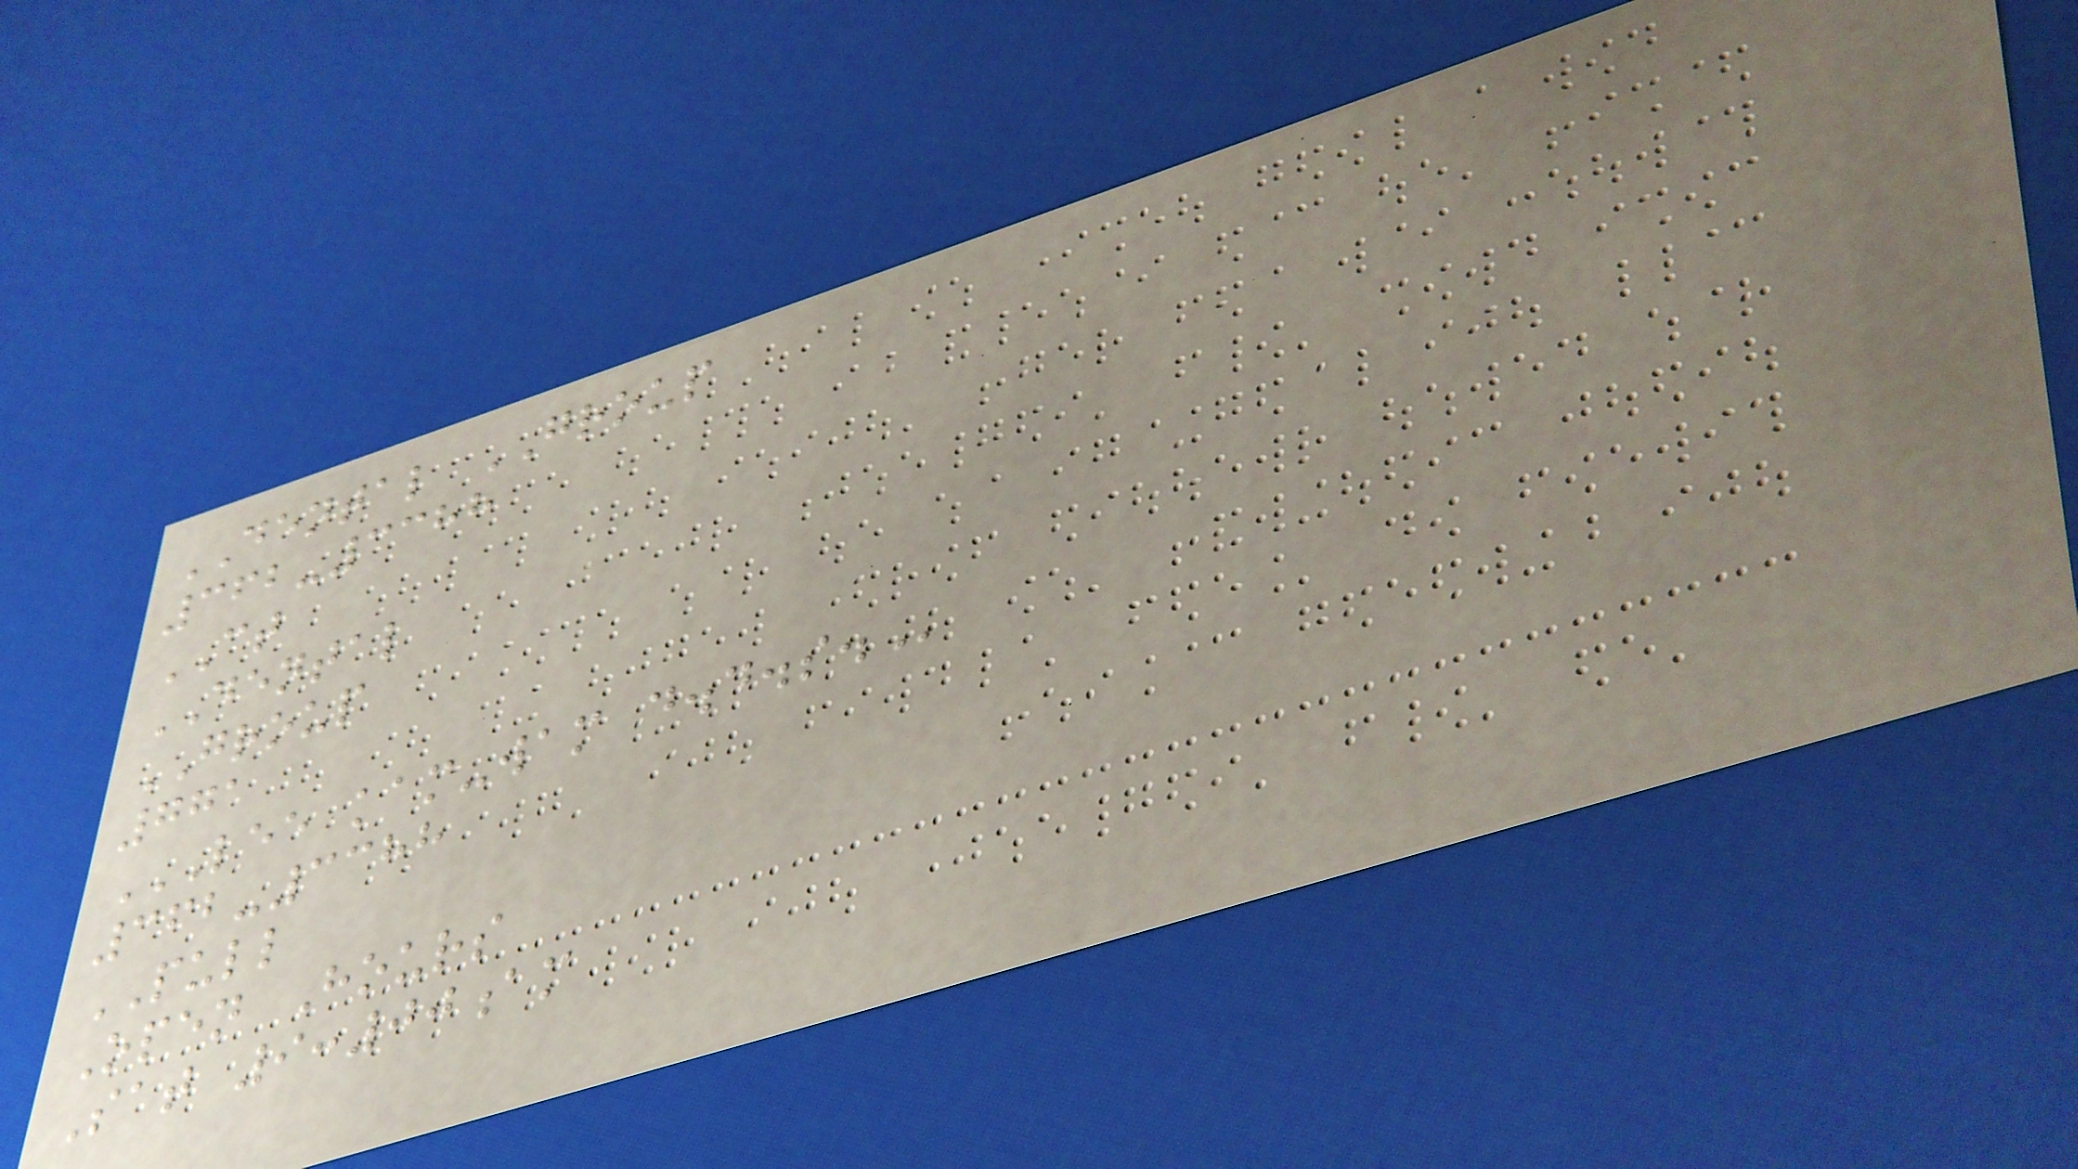DENTAL GROUP
362-3388
CT
DENTAL
GROUP
771
LEE KAM-WAM D.D.S.
362-3388
PULL
Open Hours
Sat 9:00am
